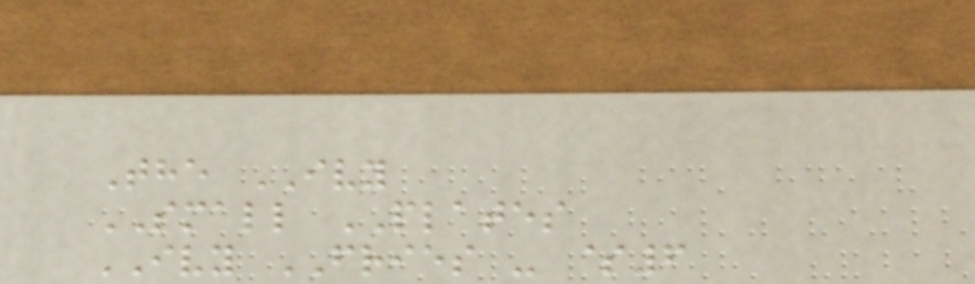The IVY
SMALL PLATES
IVY FRIES - $6
